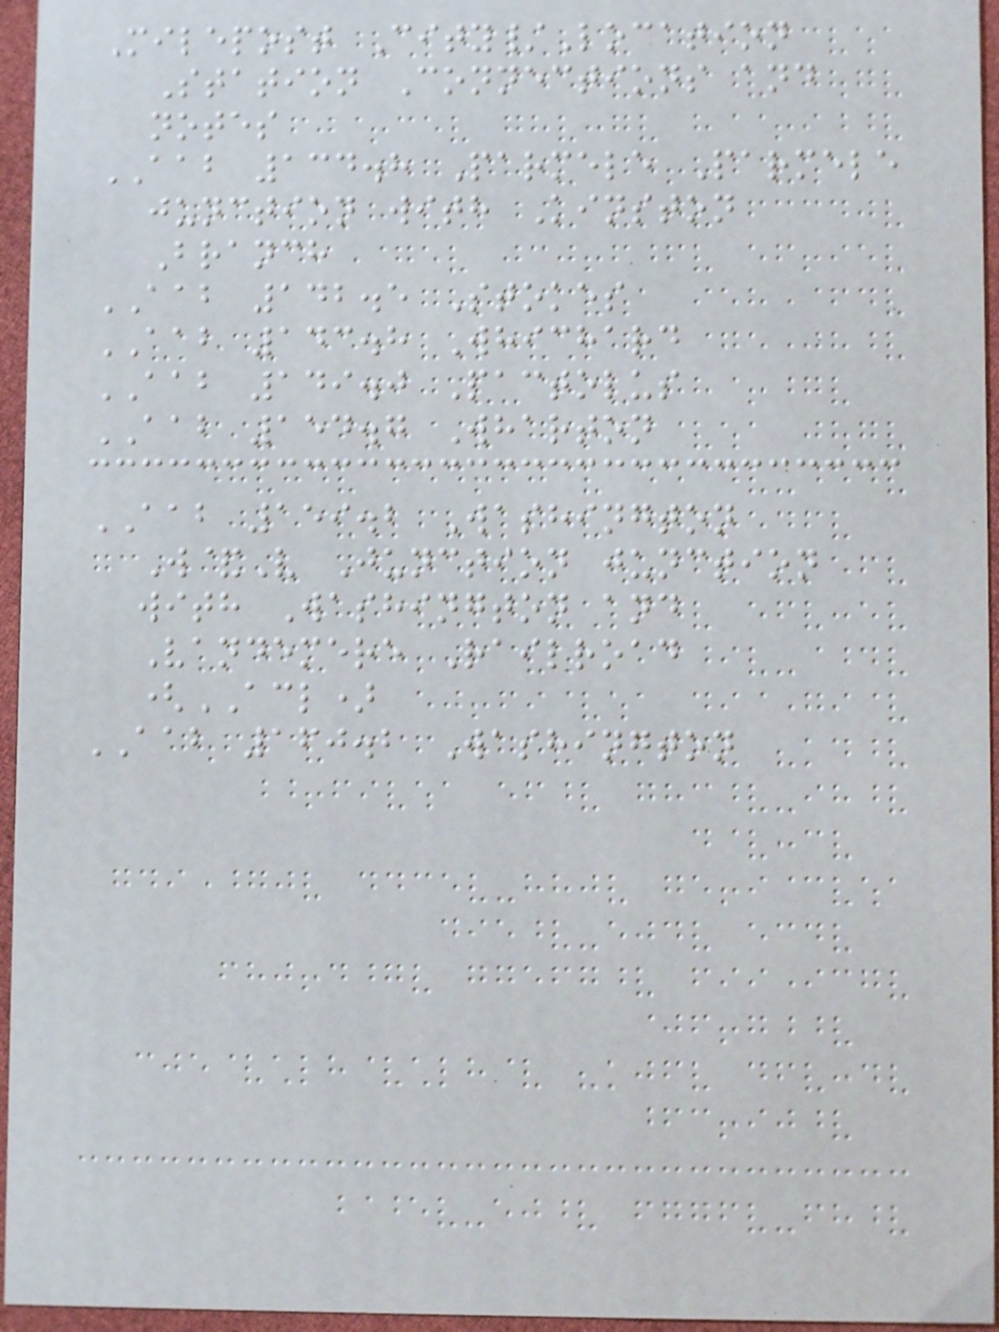Milepost City/Location
Station Connections and
notes
AAB 134.8 Parmele Parmele
junction with Kinston
Branch
AAB 142.5 Stokes
AAB 143.8 Whichard
AAB 149.0 Pactolus
AAB 154.7 Wharton
AAB 159.2 Washington
W&V Junction junction
with Washington and
Vandemere Railroad
(ACL)
AAB 160.2 Washington
